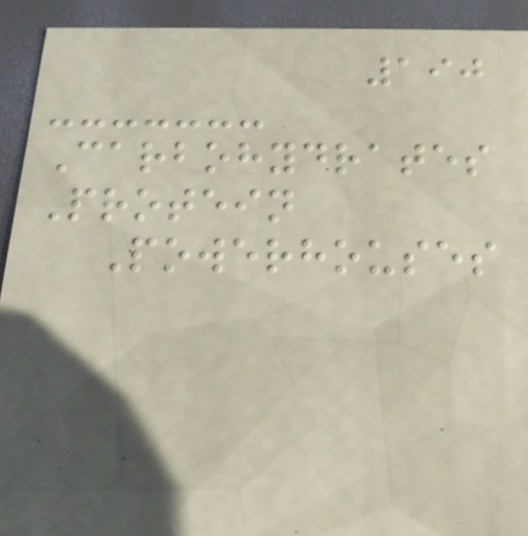190
Carbohydrates
Protein
Powerhouses
